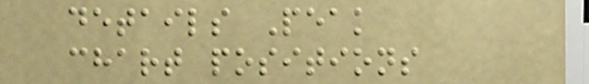details Peak
chart positions
